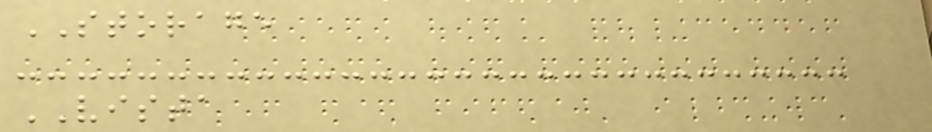STORAGE
VISTA
